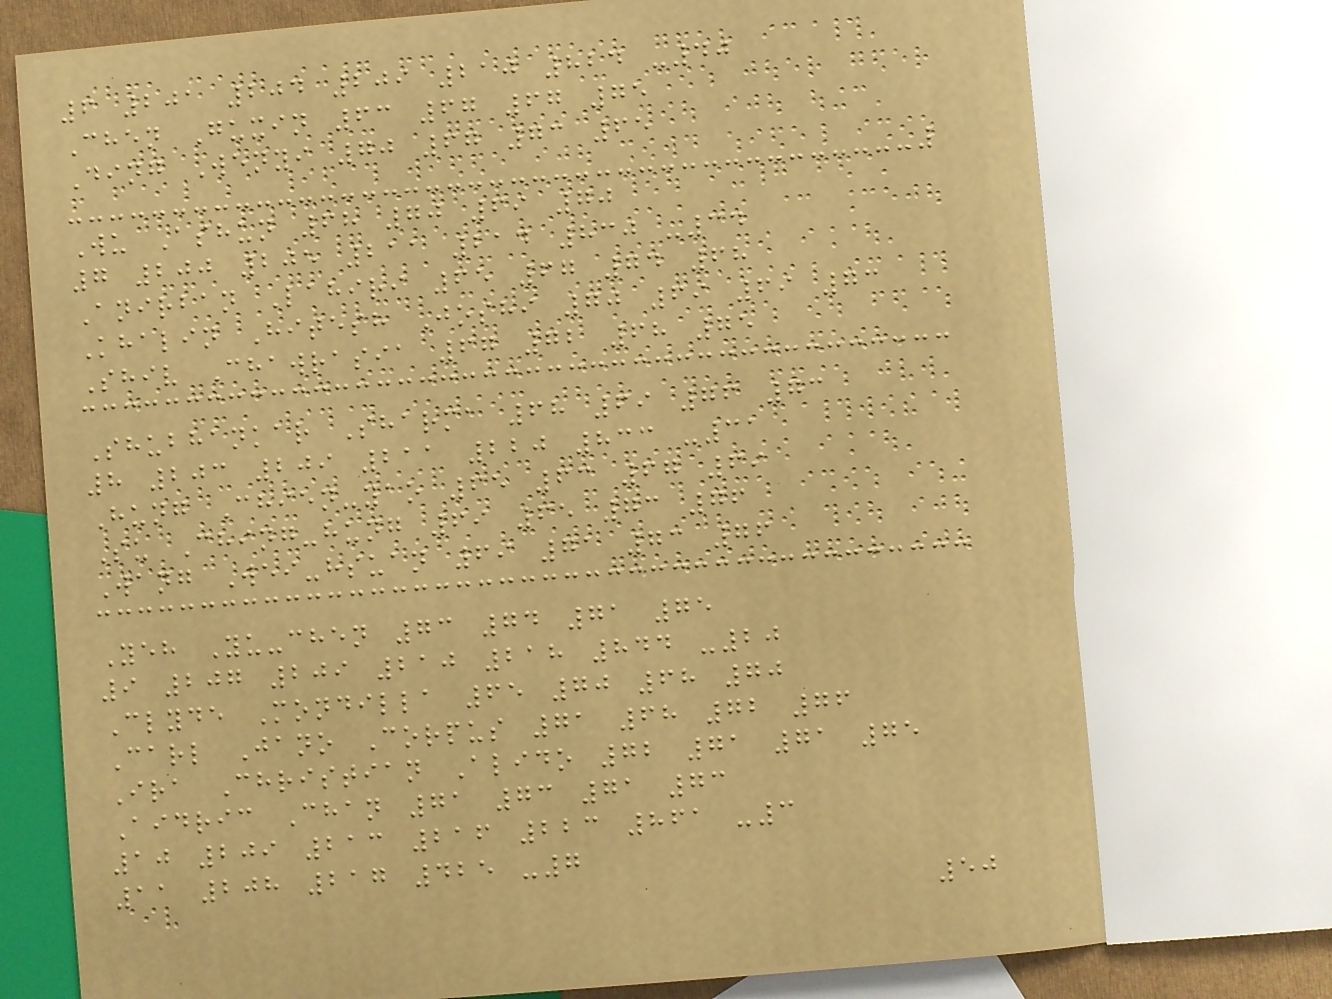6 201 204 209 210 824 -40
Chen Guxin 63 67 67 75
Ding Wenyi 70 67 73 65
Wu Ashun 68 70 69 70
7 200 205 211 214 830 -34
Anirban Lahiri 65 67 74 68
Khalin Hitesh Joshi 70 69 69 73
Shiv Chawrasia 67 72 68 75
Shubhankar Sharma 68 69 76 73
8 203 209 211 220 833 -31
Hung Chien-yao 65 63 67 69
Su Ching-hung 69 65 73 76
Wang Wei-hsuan 69 71 73 76
Yeh Yu-chen 73 74 71 75
9 207 209 210 218 844 -20
Clyde Mondilla 65 70 68 70
Carl Jano Corpus 71 68 72 76
Ira Christian Alido 72 71 71 75
Aidric Chan 71 73 71 73
10 209 213 216 223 861 -3
11 208 217 425 -7
50
